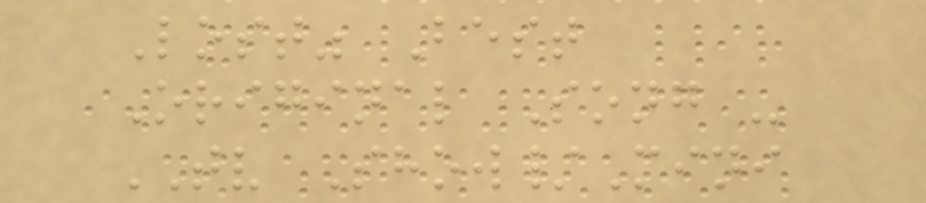Lost" Best
Original Song -
TV Show/Mini
